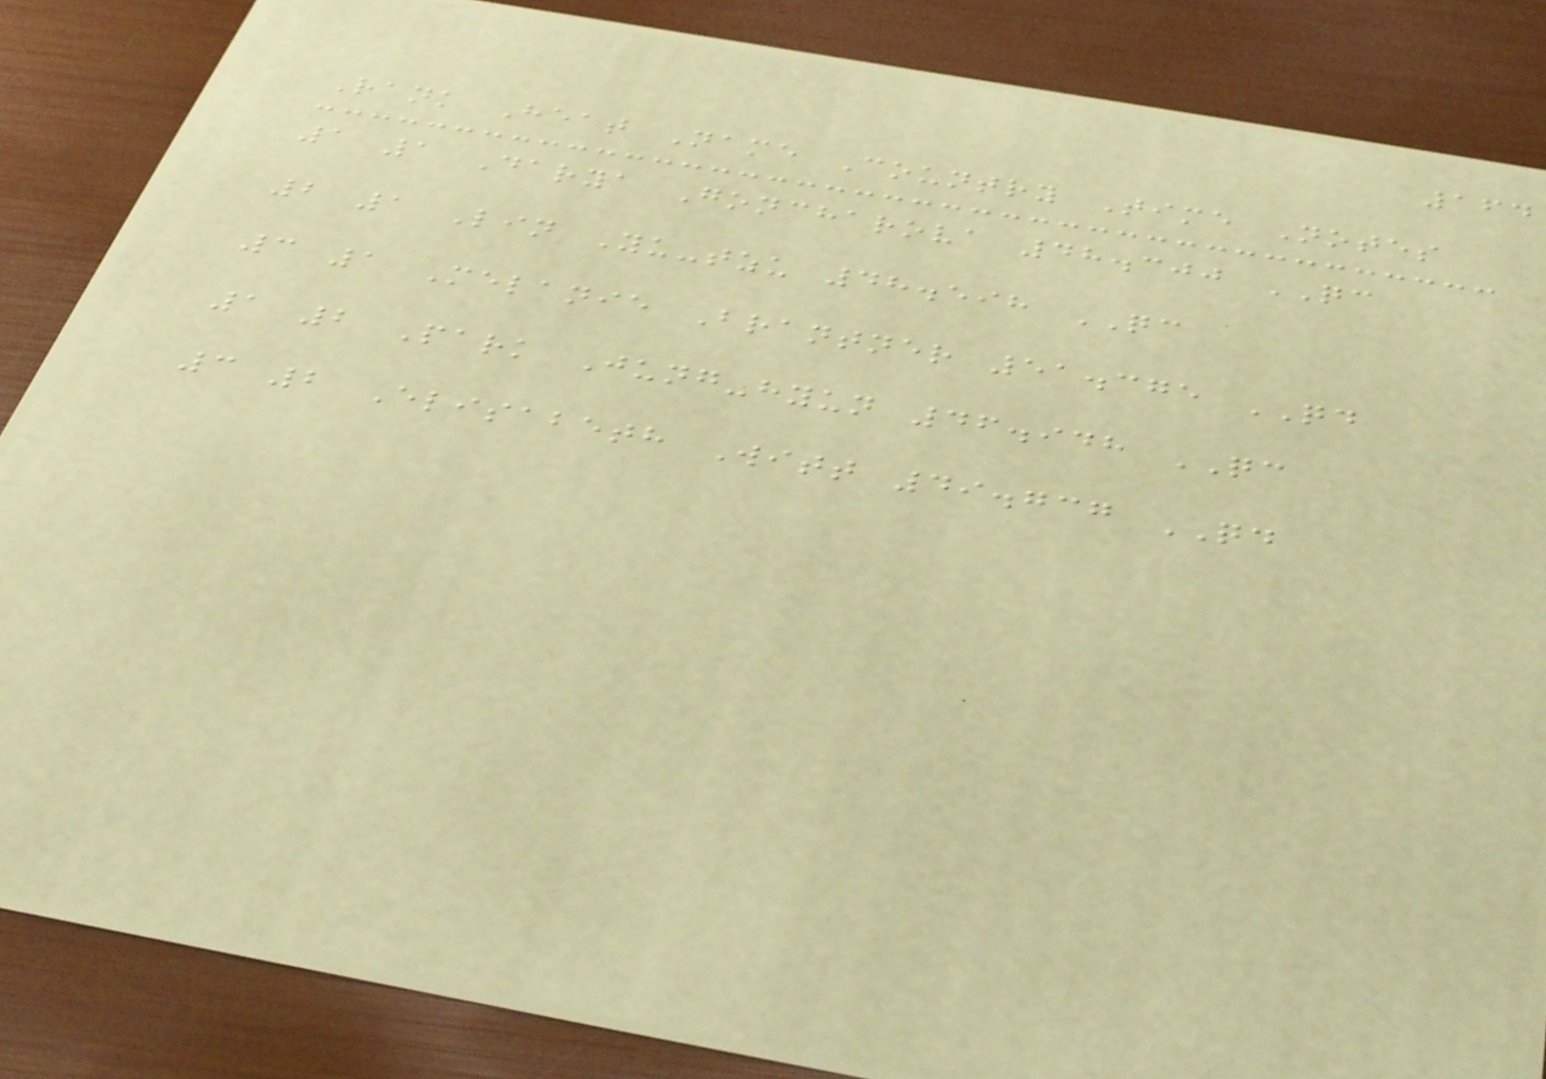164
Rank Heat Name Country Time Notes
1 1 Darya Goncharova 48.300 QC
2 1 Lin Yu-tzu 48.598 QC
3 1 Melanie Brantner 51.375 QD
1 2 Park Jung-hyun 46.948 QC
3 2 Elisabeth Witt 49.737 QD
